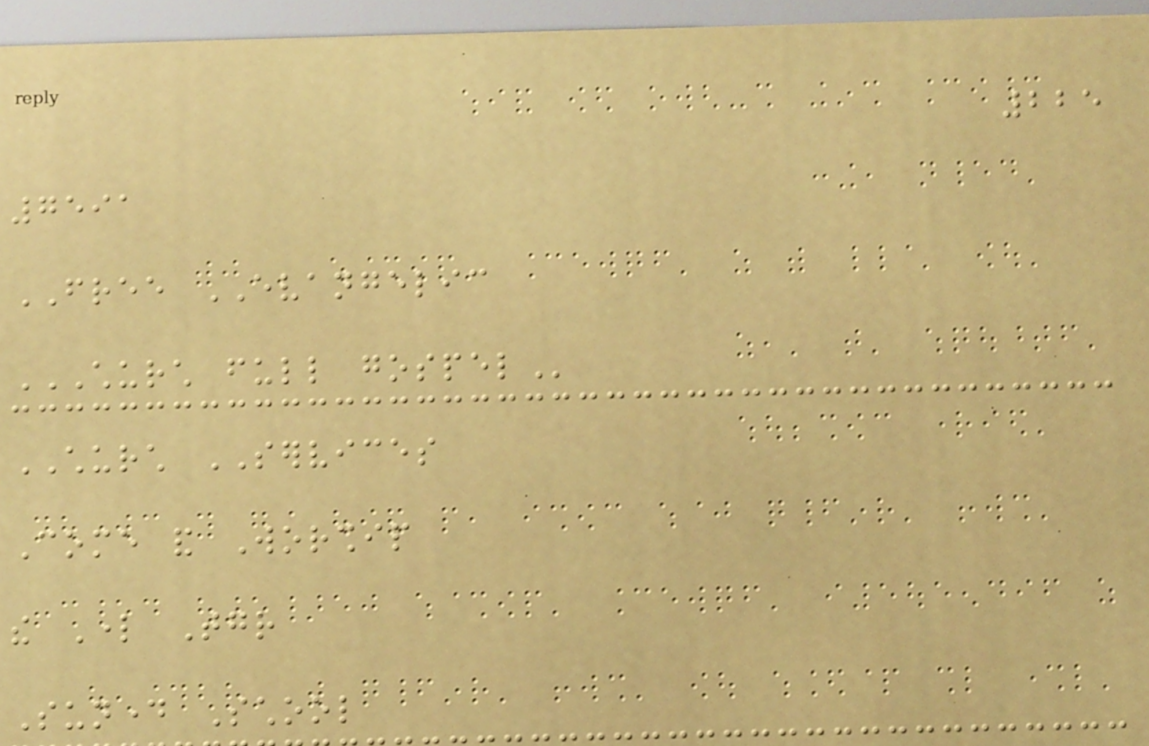225
7591
FREE EVANGELIC
CHURCH FULL GOSPEL
CHURCH SERVICES
Come and Worship
the Lord Together
Sunday School
